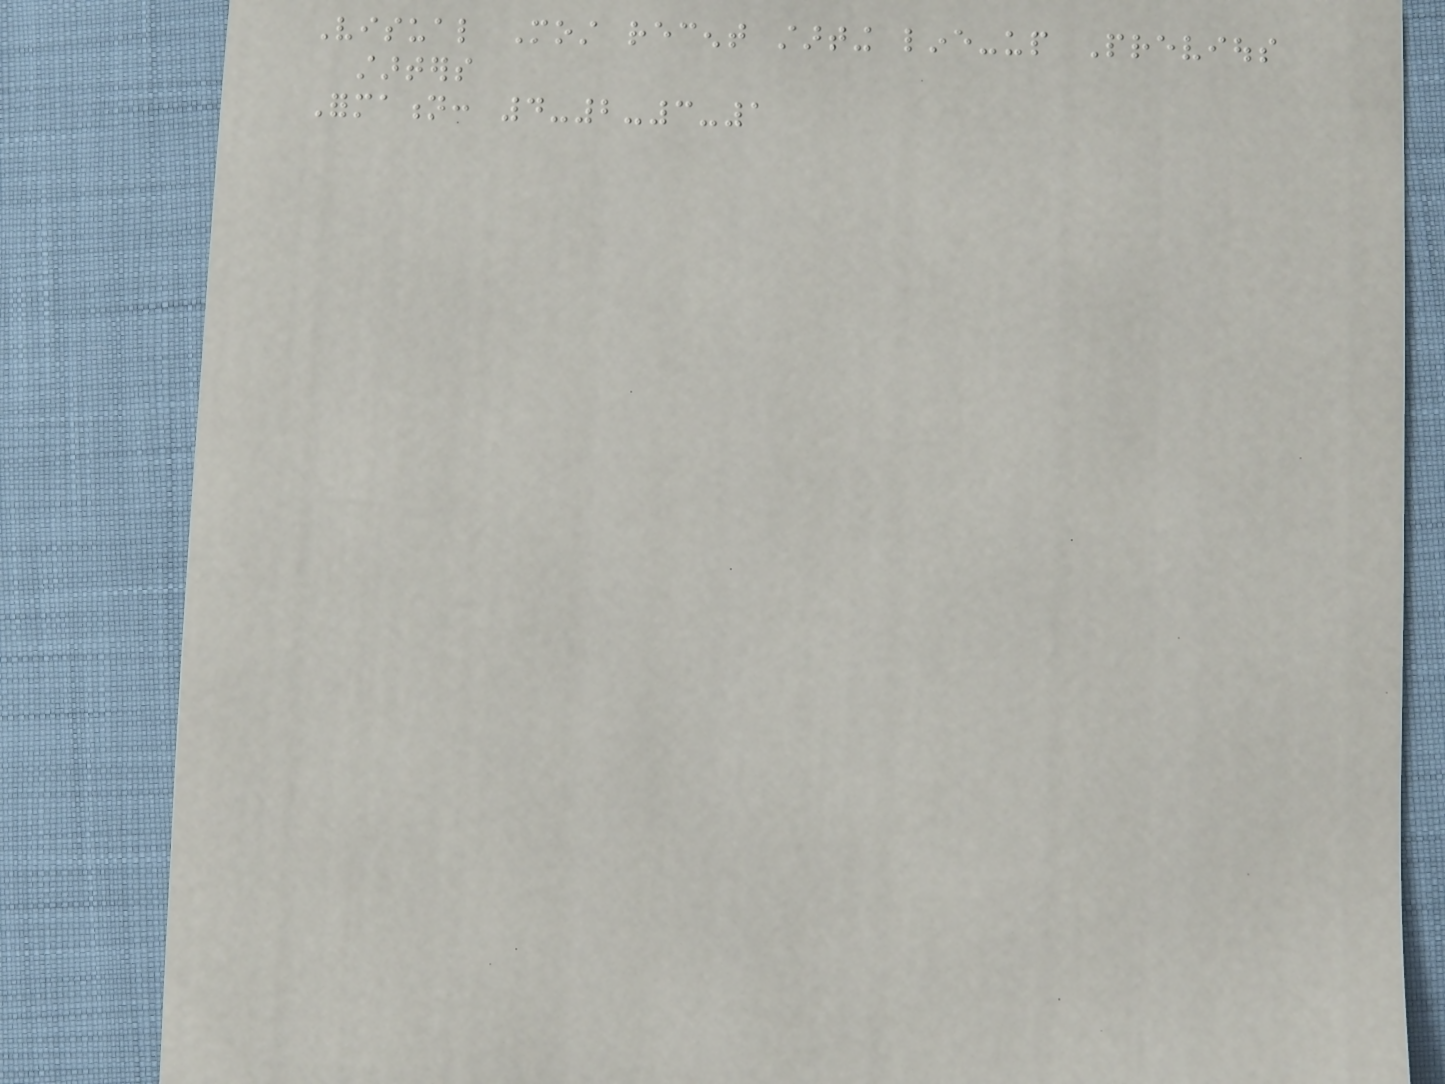Visual Most recent starting line-up Previous
starters
Formation: 4-2-3-1
